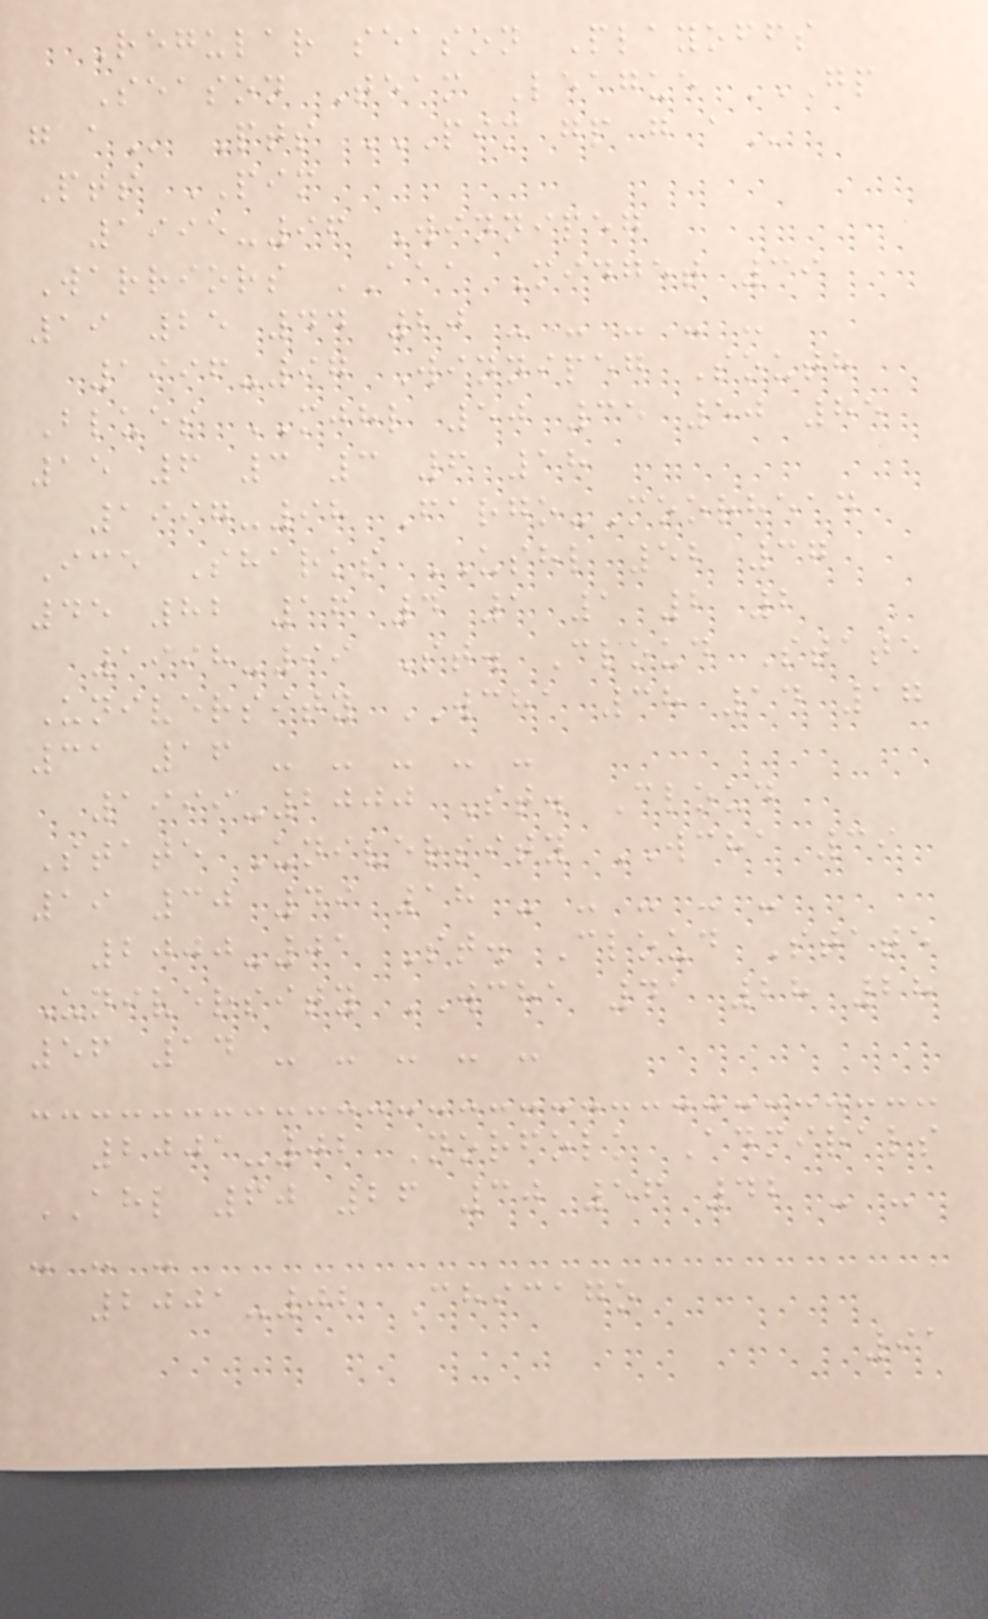Regular season Playoffs
Season Team League GP
G A Pts PIM GP G A
Pts PIM
1995-96 Winnipeg
Warriors AAA Midget 39
19 25 44 20 - - - - -
1996-97 Winnipeg South
Blues MJHL 50 35 50 85
15 6 3 3 6 18
1997-98 Fargo-Moorhead
Ice Sharks USHL 52 37
45 82 16 4 1 1 2 2
1998-99 St. Cloud State
University WCHA 38 14 17
31 16 - - - - -
1999-2000 St. Cloud
State University WCHA 39
19 30 49 18 - - - - -
2000-01 St. Cloud State
University WCHA 41 28 28
56 14 - - - - -
2001-02 Norfolk Admirals
AHL 60 26 30 56 42 - -
- - -
2001-02 Chicago
91
